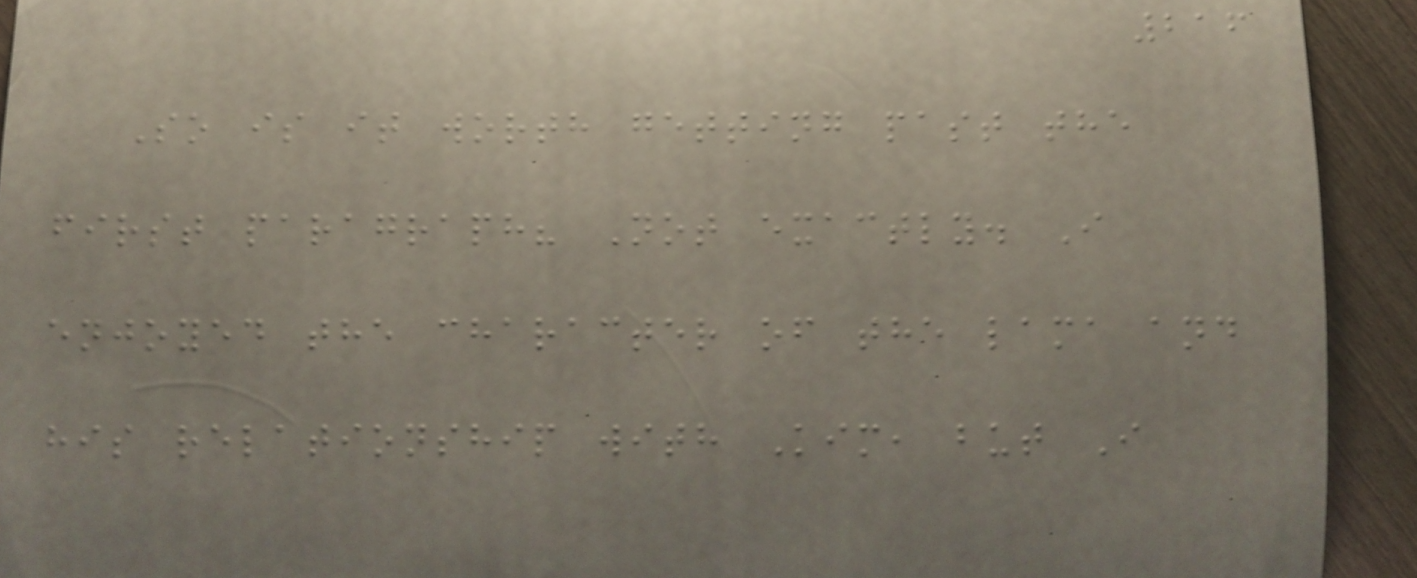216
So is it worth getting past the
first paragraph? Not exactly. I
enjoyed the character of the lama and
his relationship with Kim, but I
